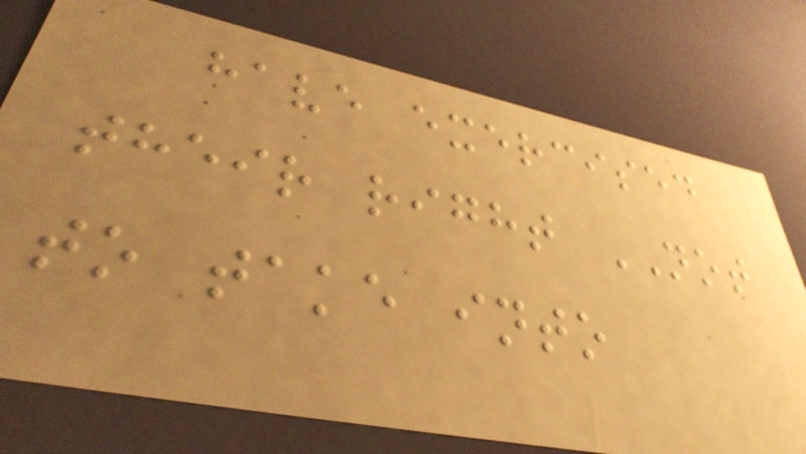have exercised
their right NOT
to take into
